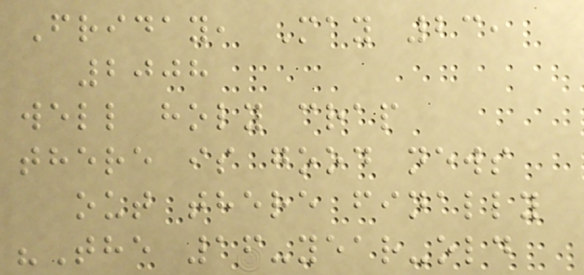Friday, May 23,
2008
well holy crap
there is good news
out there finally
"The 16-year-old
